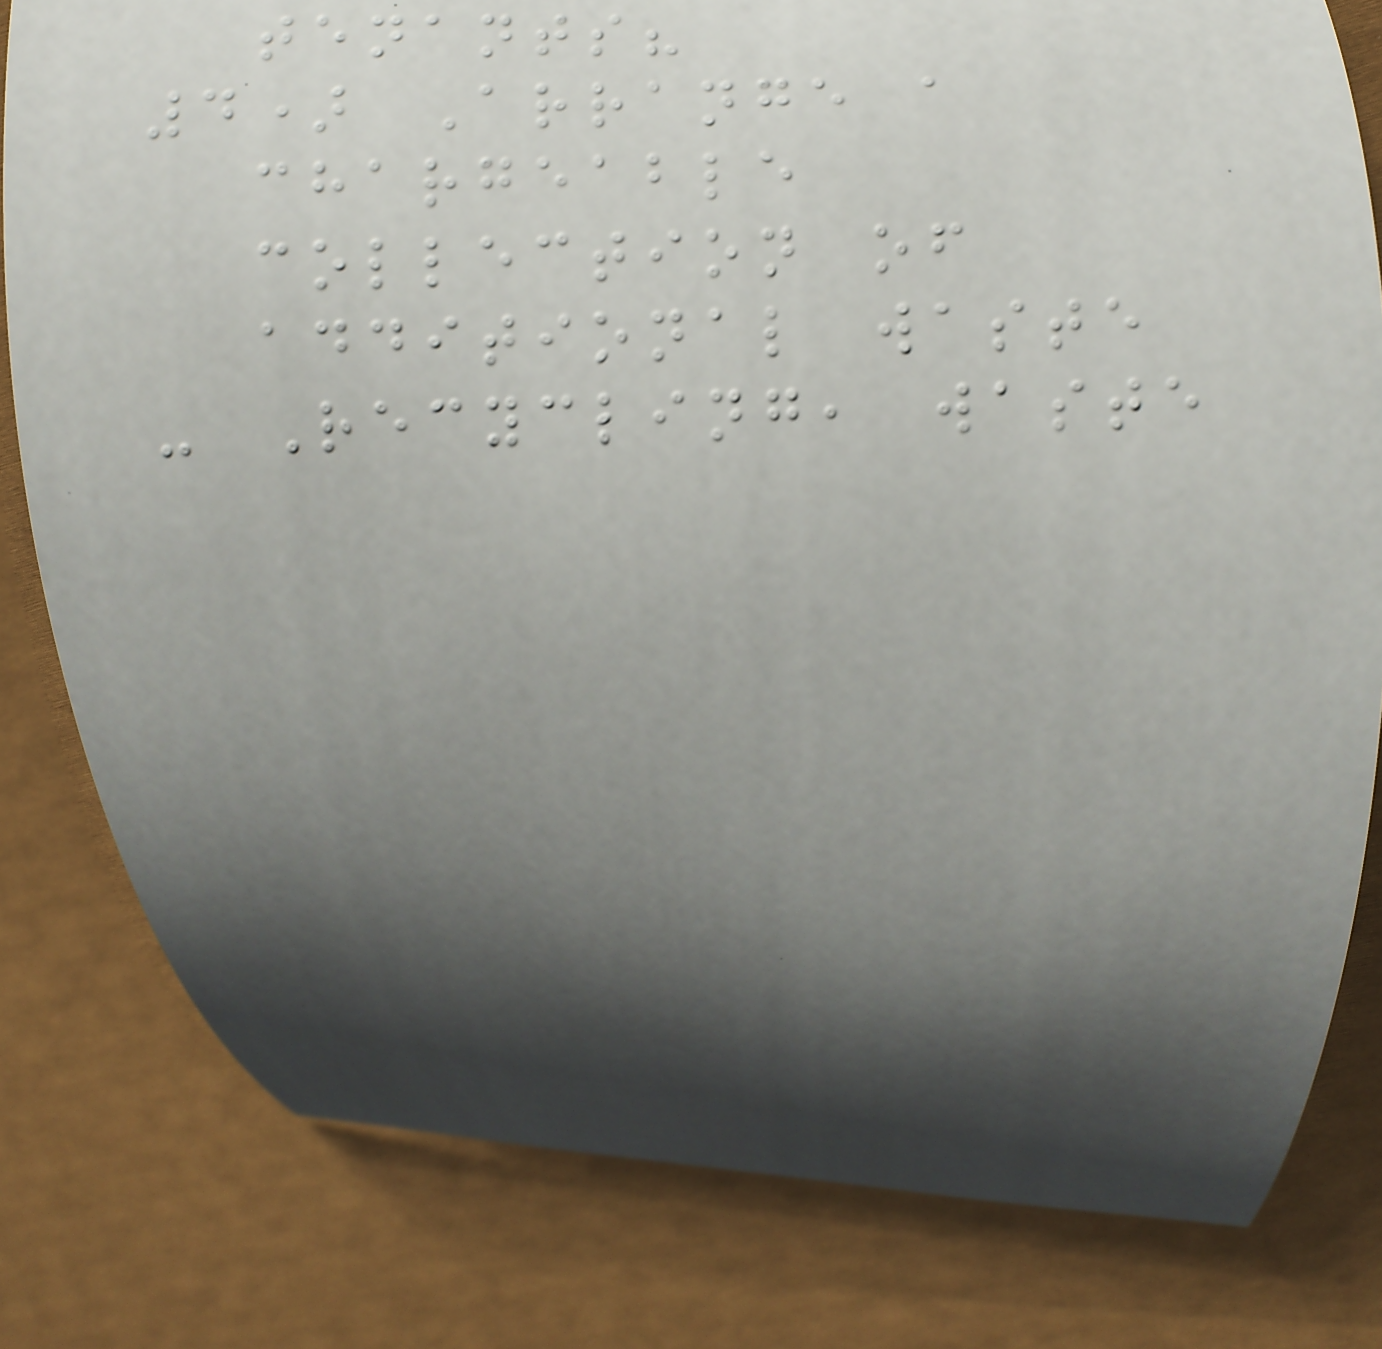tenants?
4) Arrange a
chargeable
collection of
additional waste
- Recycling, waste
